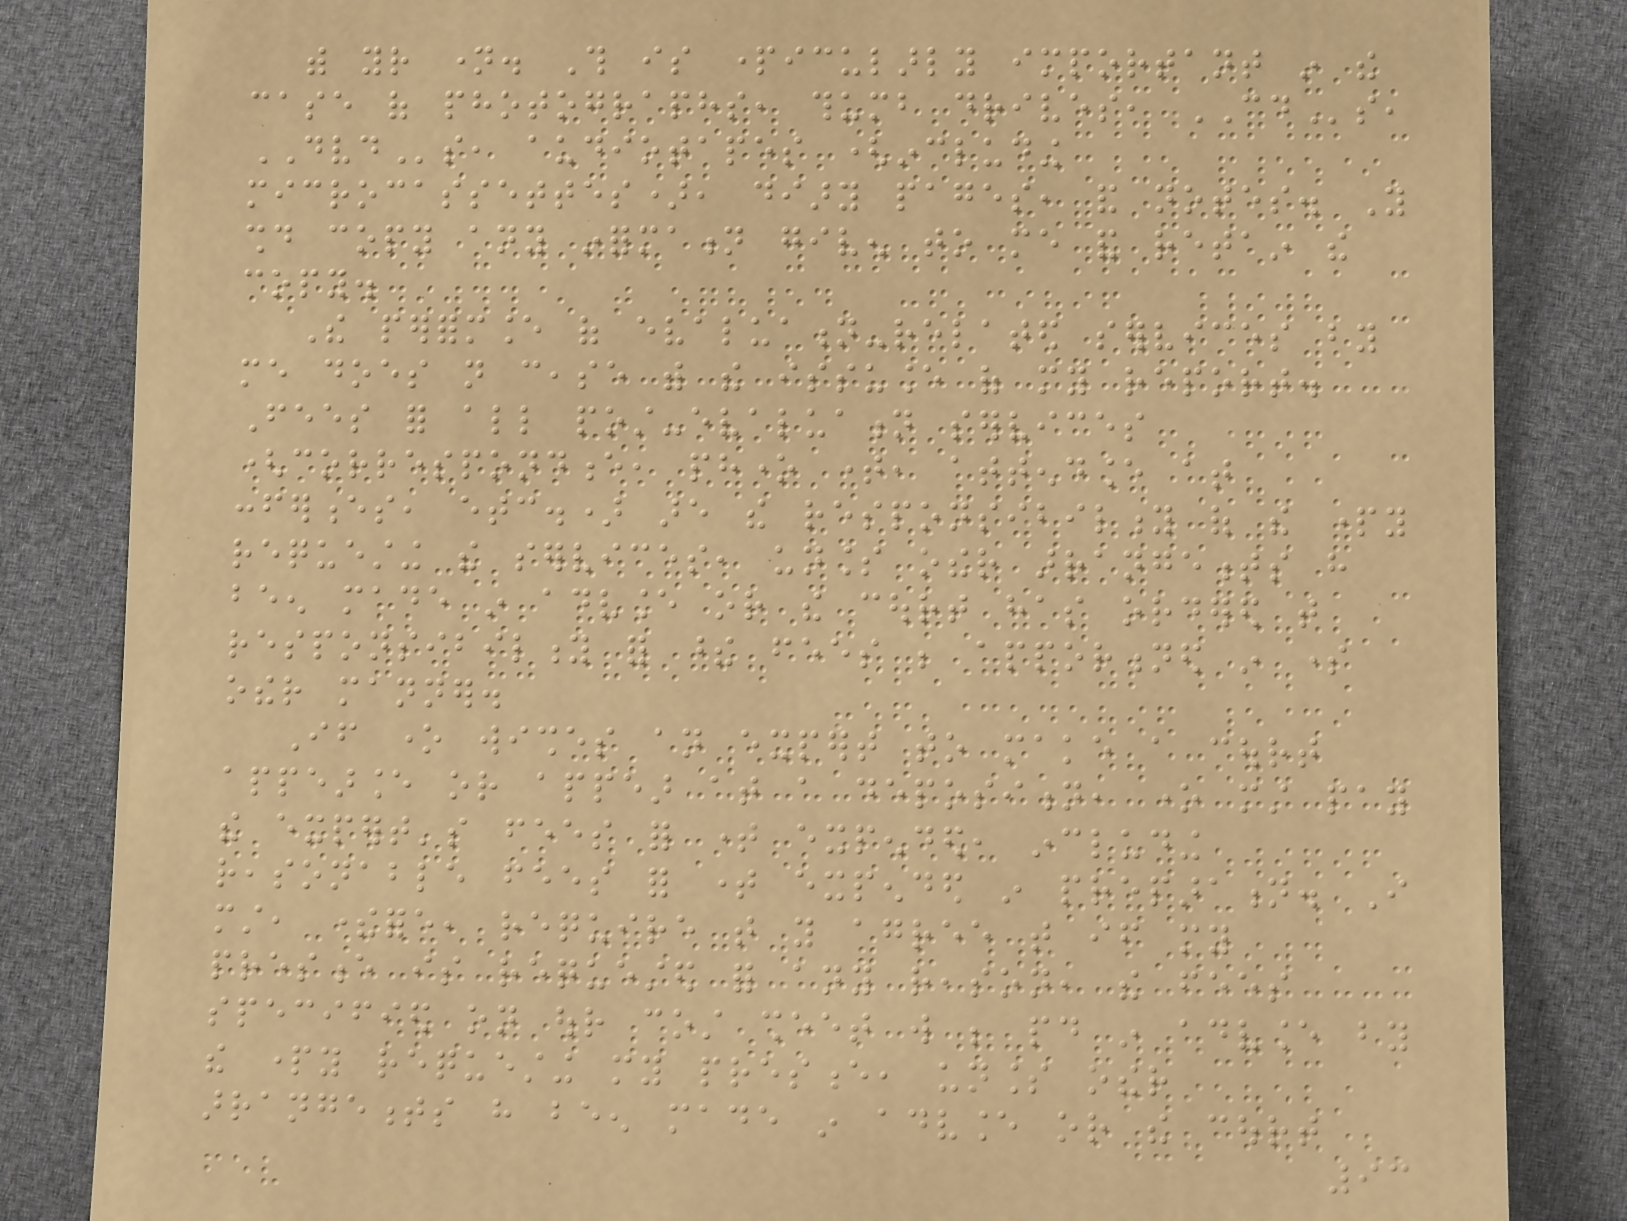with your name. This is particularly important in the
case of photographs, thumb drives, CDs,
DVDs, audiotapes (including
microcassettes), diary pages, and notes. You
should copy any information given to me and retain the
copy.
The performance of evaluation-related services by
me does not cease with the issuance of my report.
Fees for all post-evaluation services
(correspondence, phone time, attendance at
conferences, etc.) are the responsibility of the party
requesting the services, unless other arrangements have
been made in advance or the court has ordered that
responsibility for these fees be apportioned in some
other manner.
If one wishes an expert to make a court
appearance or appear at a deposition, one must pay
the expert's fees for time expended, including
reasonable fees for time expended in preparation. I
must, therefore, require that you agree that if my
presence is requested for any reason, the fees
specified on our cost sheet will be paid in advance by
the party requesting my presence, unless other
arrangements have been made in advance or the court
93
